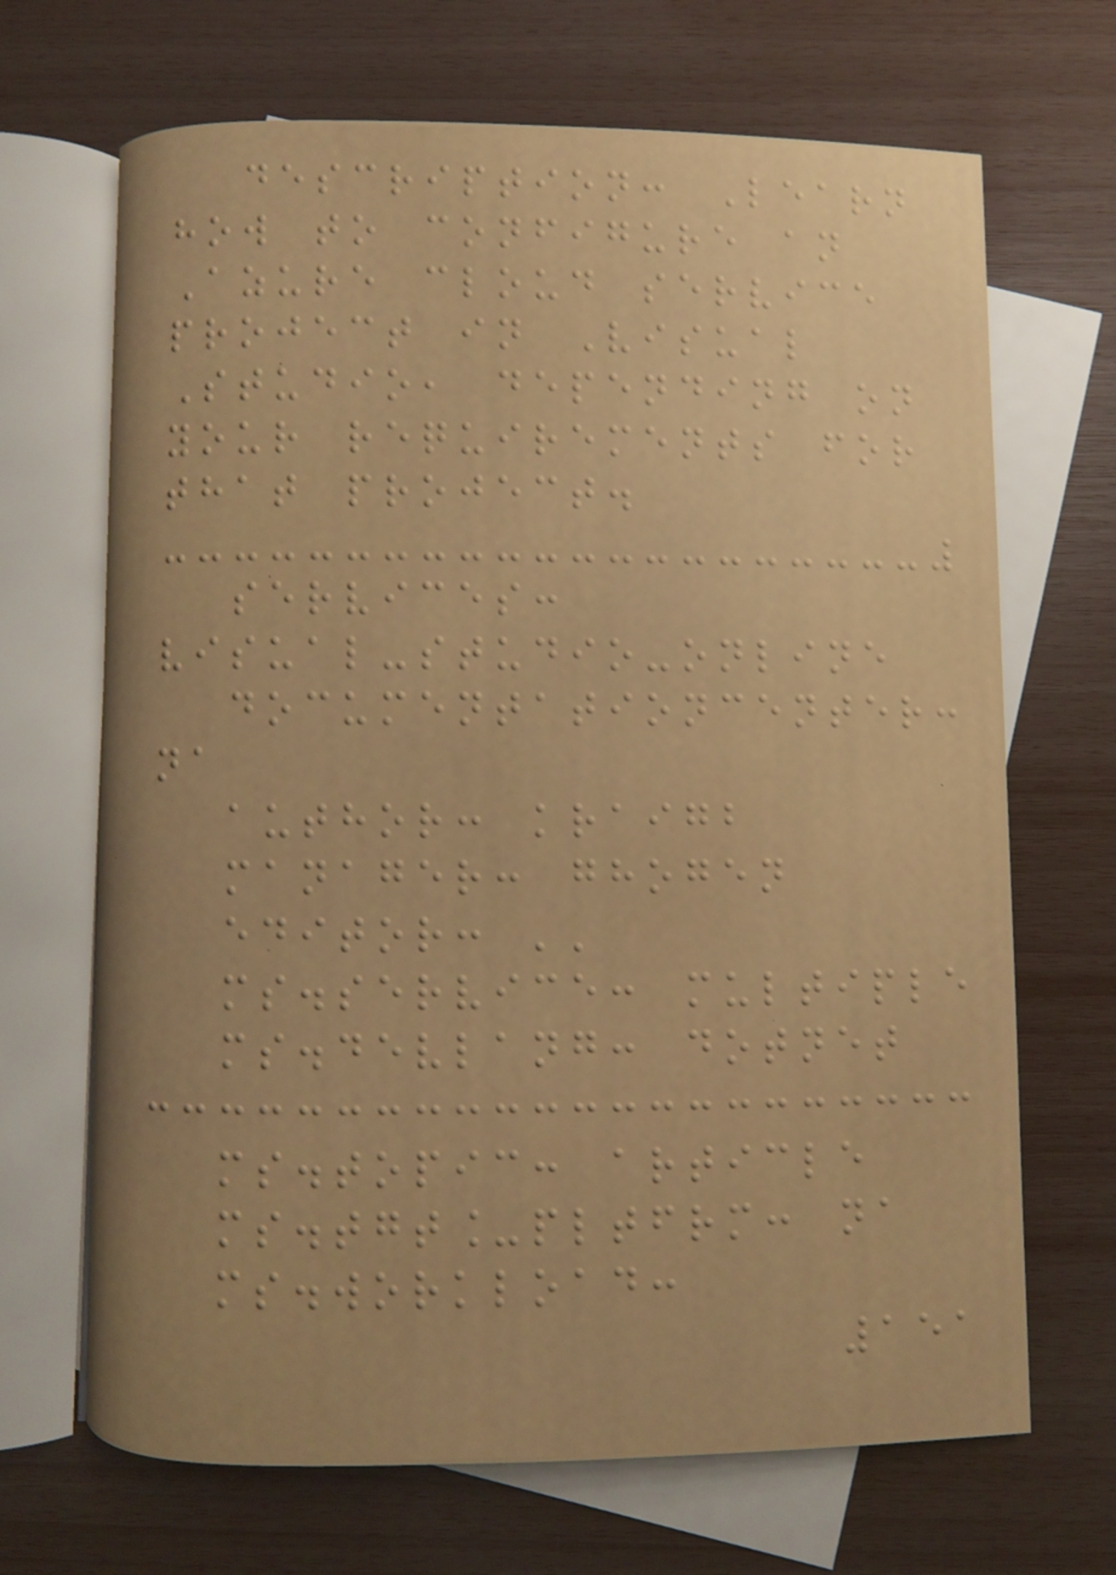description: Learn
how to configure an
Azure cloud service
project in Visual
Studio, depending on
your requirements for
that project.
services:
visual-studio-online
documentationcenter:
na
author: kraigb
manager: ghogen
editor: ''
ms.service: multiple
ms.devlang: dotnet
ms.topic: article
ms.tgt_pltfrm: na
ms.workload:
151
